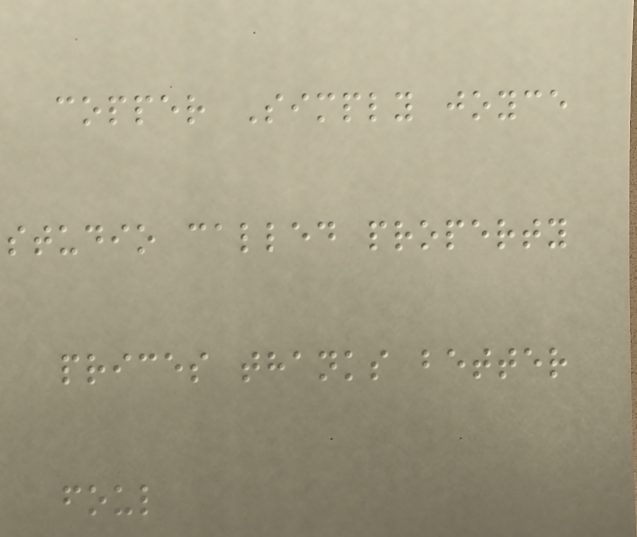copper Simply joyce
studio called property
prices thanks better
foul
